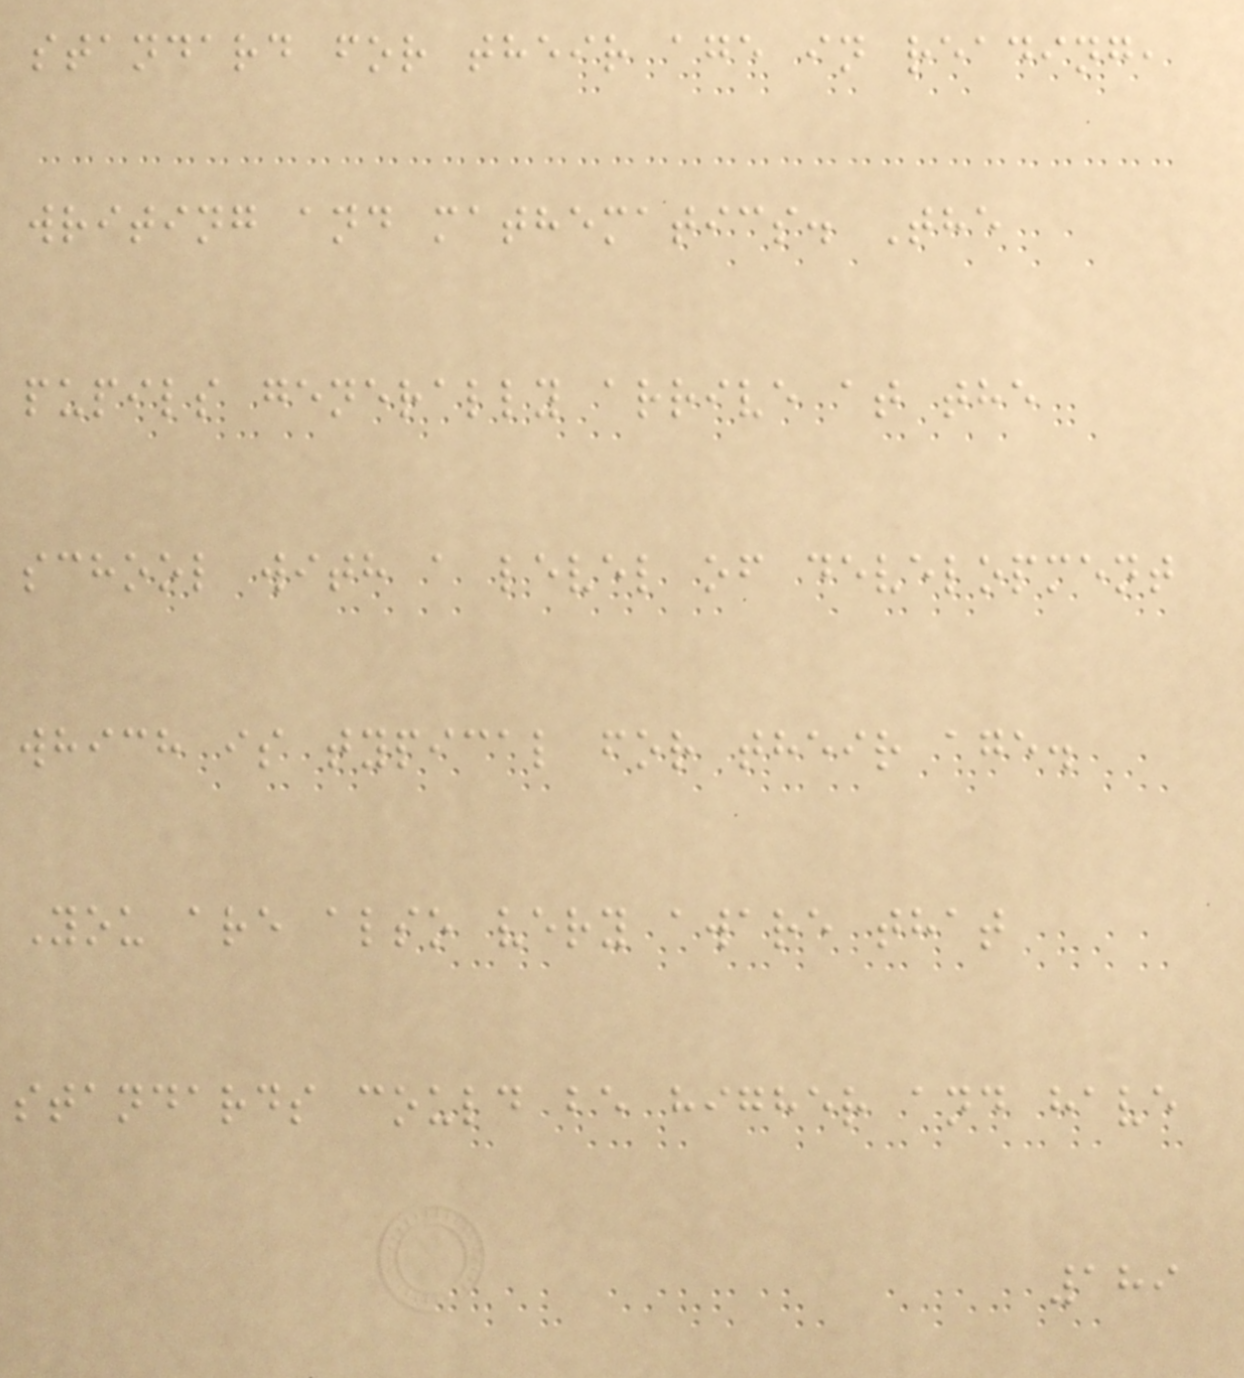standard for their age in reading,
writing and mathematics. The
pupils generally arrive at the
school with a level of development
which is typical for their age.
You are also very aware that
standards could be higher and have
189
